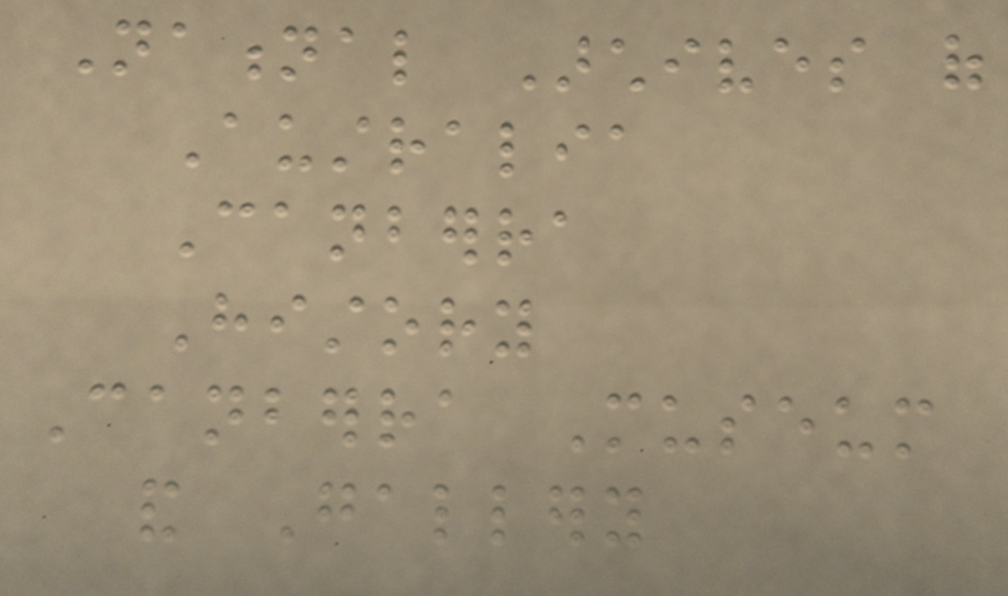National Archives of
Australia
Canberra
History
Canberra Museum
and Gallery
